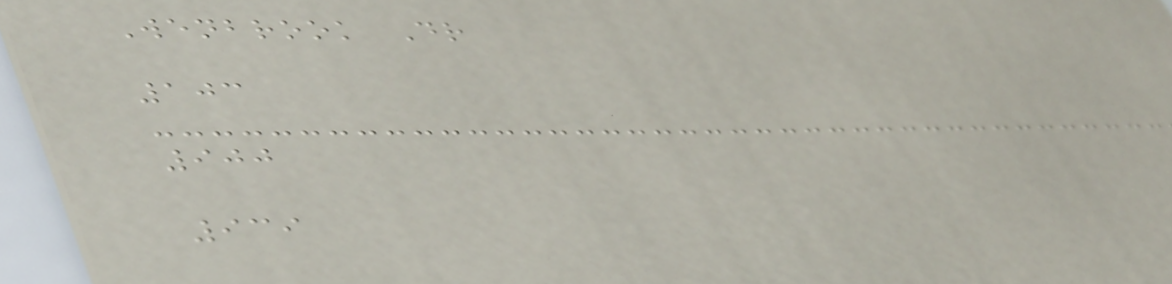Wenbrook Dr
103
900
939
